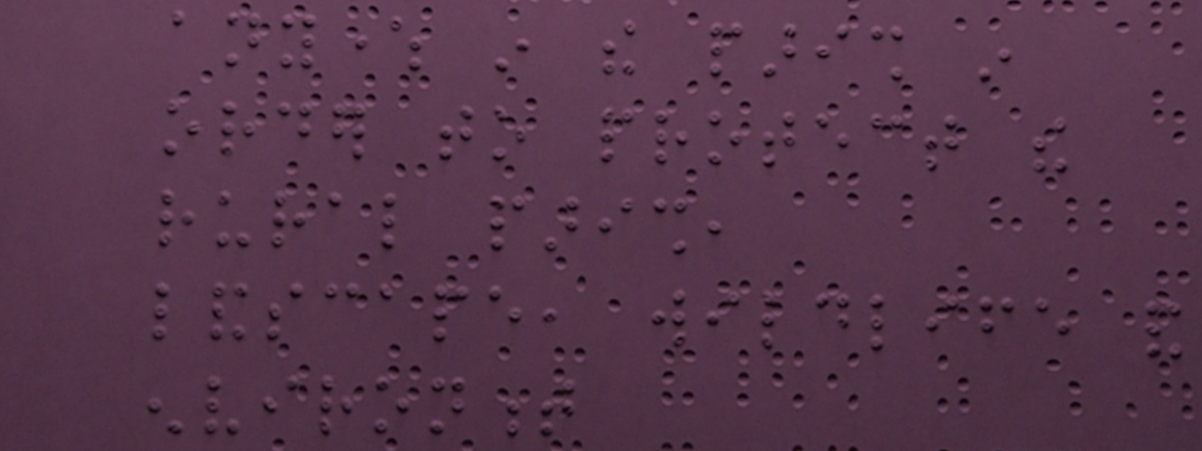anywhere in the parish in
order to protect the
rural parish,
landscape, wildlife and
environment
